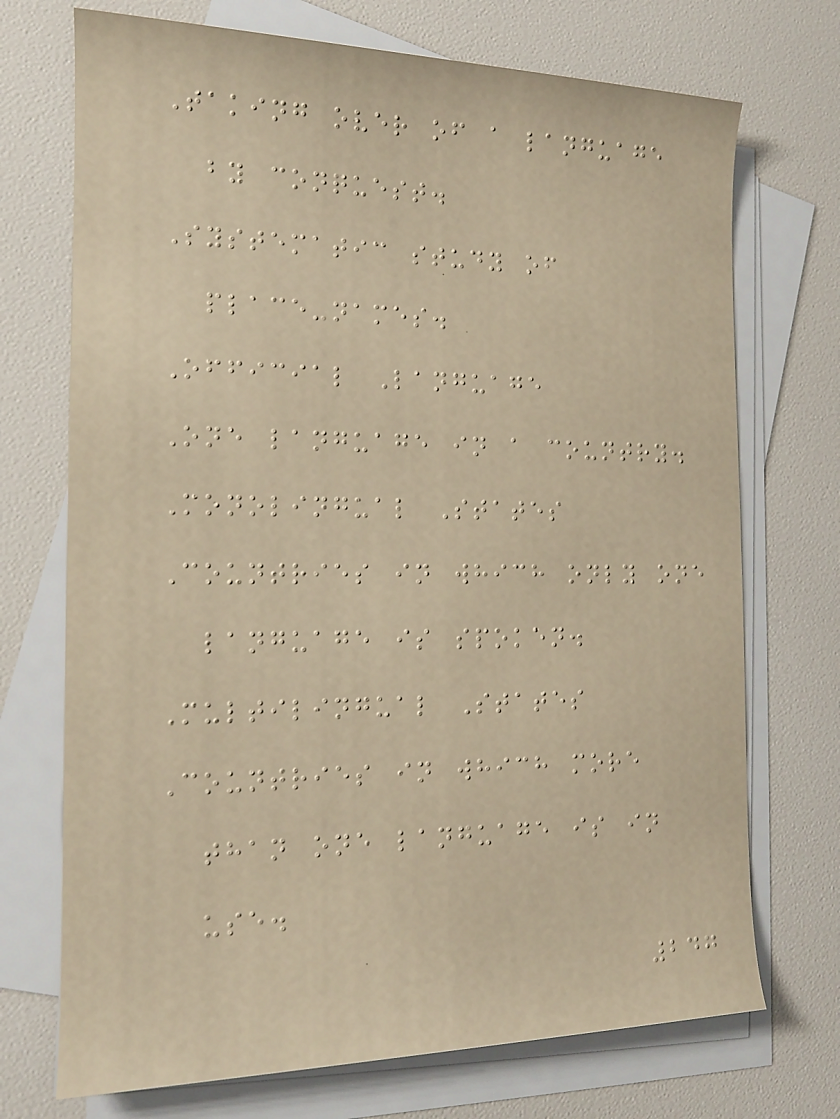Taking over of a language
by conquest.
Systematic study of
place-names.
Official Language
One language in a country.
Monolingual States
Countries in which only one
language is spoken.
Multilingual States
Countries in which more
than one language is in
use.
247
